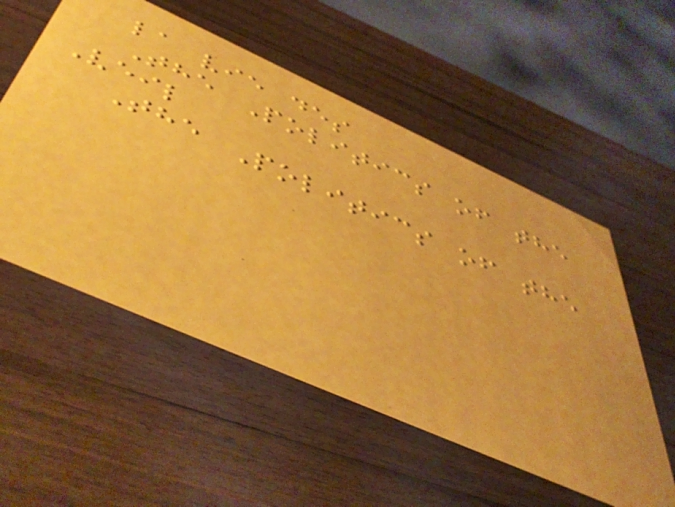la vie des
The Politics of the
Veil
The Politics of the
